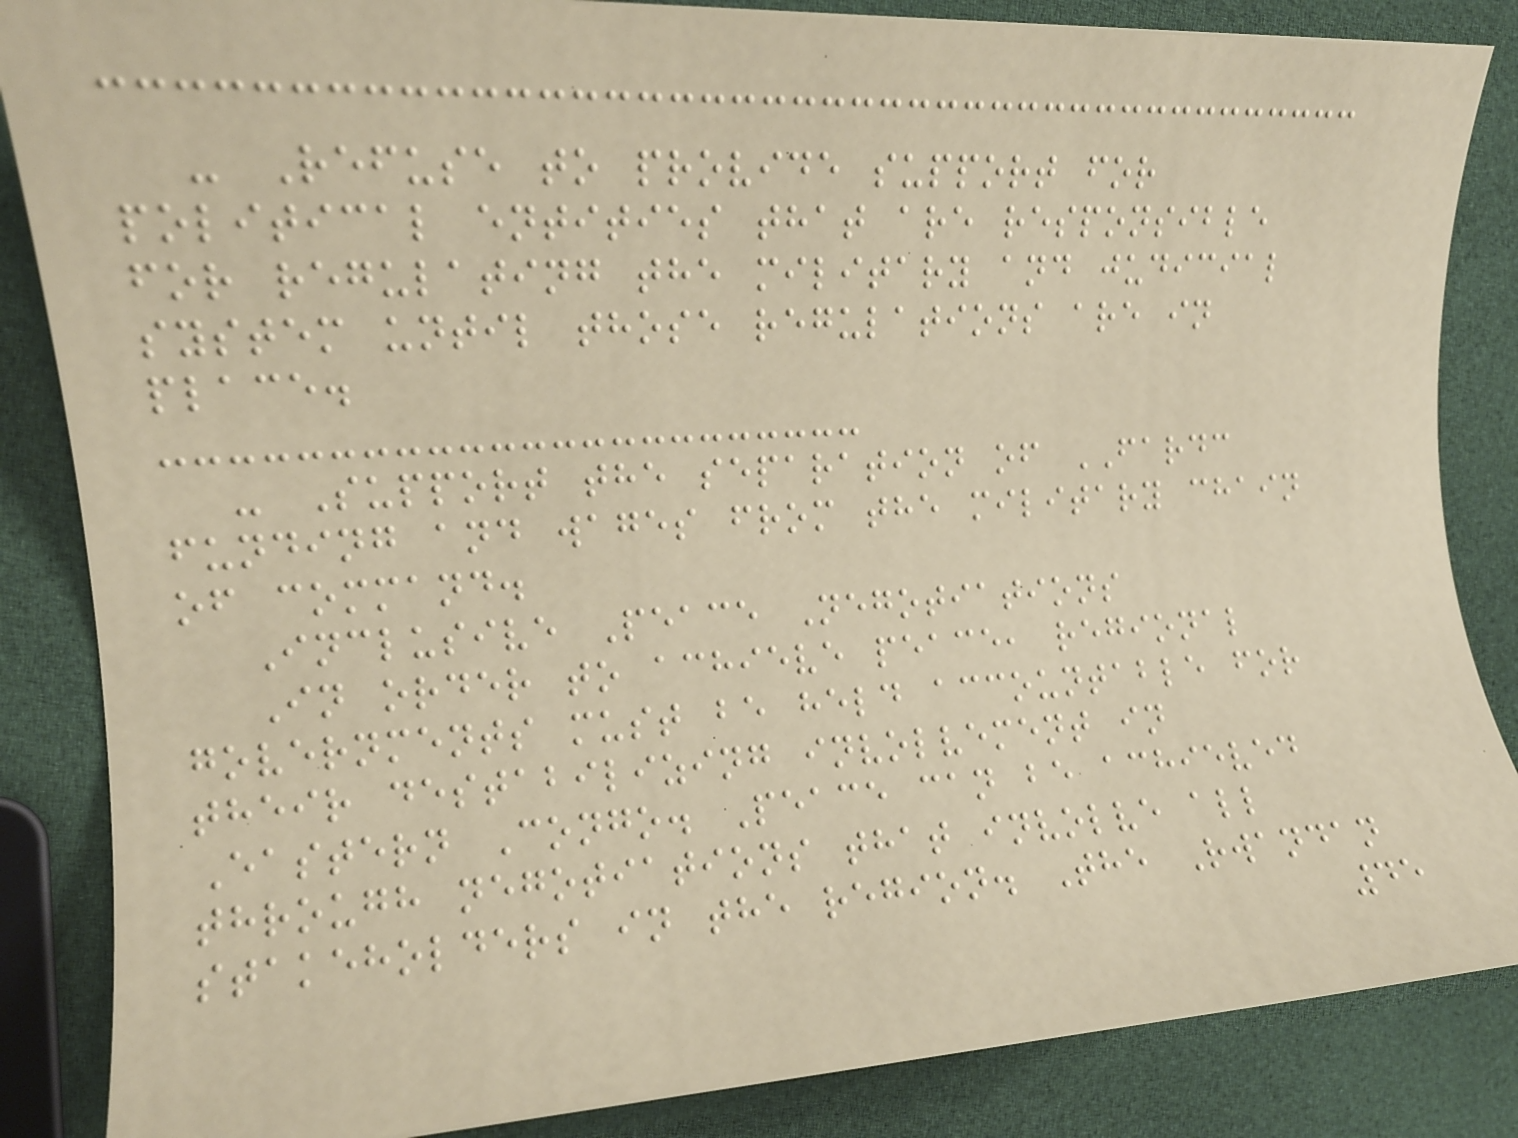- Refuse to provide support for
political entities that are responsible
for regulating the military and judicial
system until those regulations are in
place.
- Support the separation of FARDC
funding and wages from the military chain
of command.
Inclusive Peace Negotiations
In order to achieve peace, regional
governments must be held accountable for
their destabilizing involvement in
Eastern Congo. Peace can be achieved
through negotiations that involve all
stakeholders in the region. The Rwandan
45
